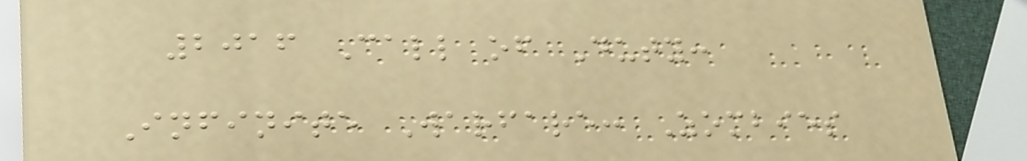2016 Call of Duty:
Infinite Warfare: Zombies
